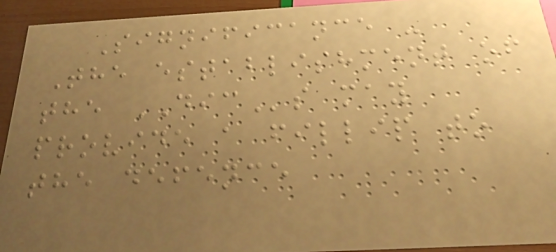Significance -
The establishment of
the DICs may
provide a fillip to
the defence
